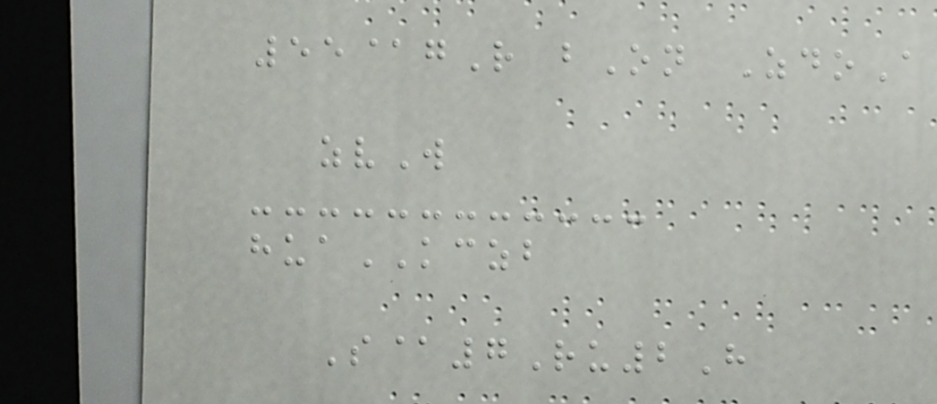55@gR bOn ZdoA
zvW
huaKCZB
S@7Ru2H
